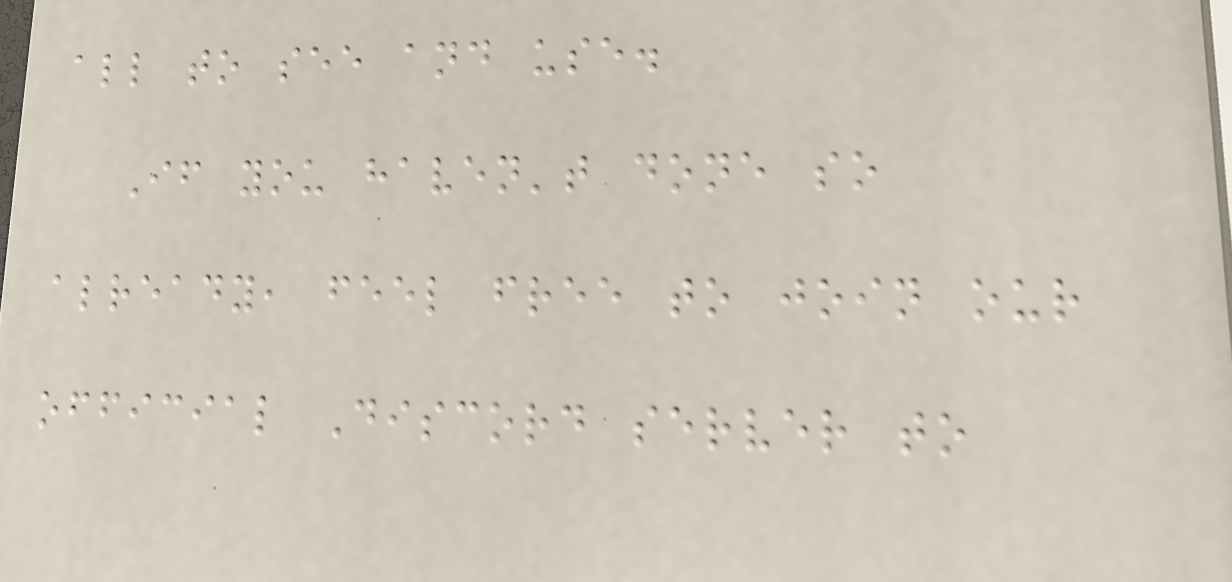all to see and use.
If you haven't done so
already, feel free to join our
official Discord server to
